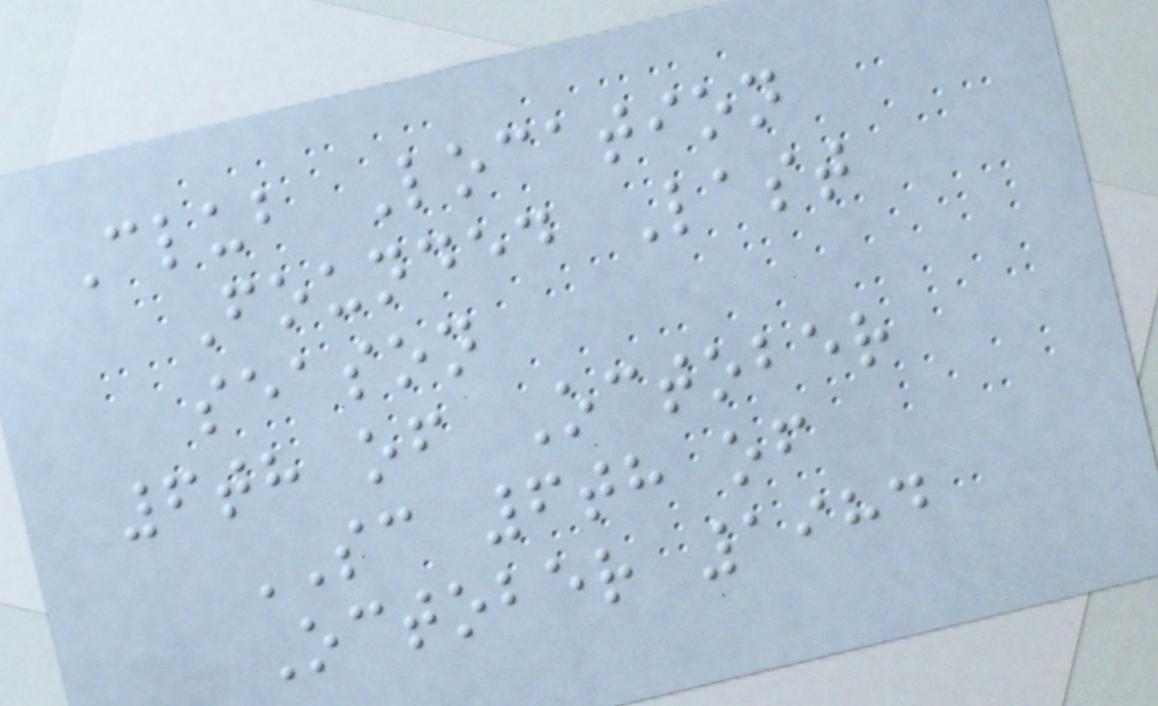Club Location
Founded Last
season
6th of October
SC 6th of
October 1984
